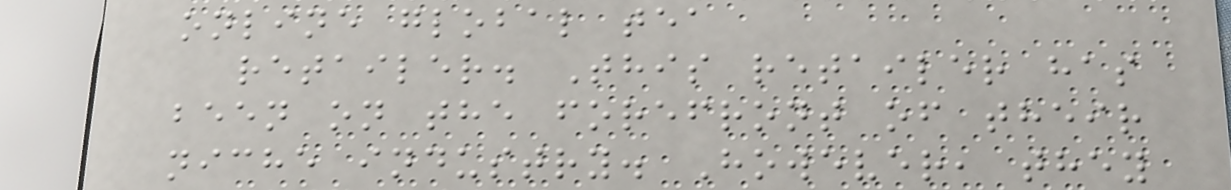online global tea
retailer. This retailer has
been on the forefront of their
niche industry. However, they
